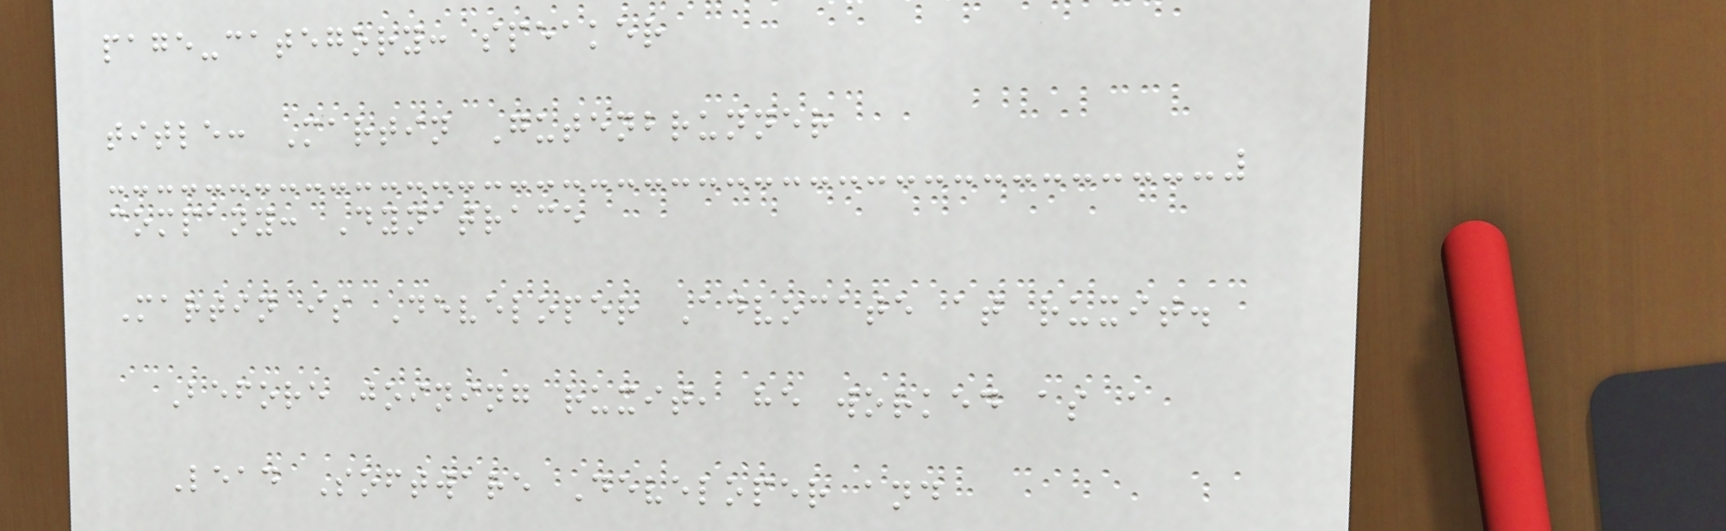page-category: speaker
title: Martin Gutenbrunner
company: Dynatrace
Martin is Developer Advocate at ruxit.
Before joining ruxit, he worked as a
Lead Software Developer and
